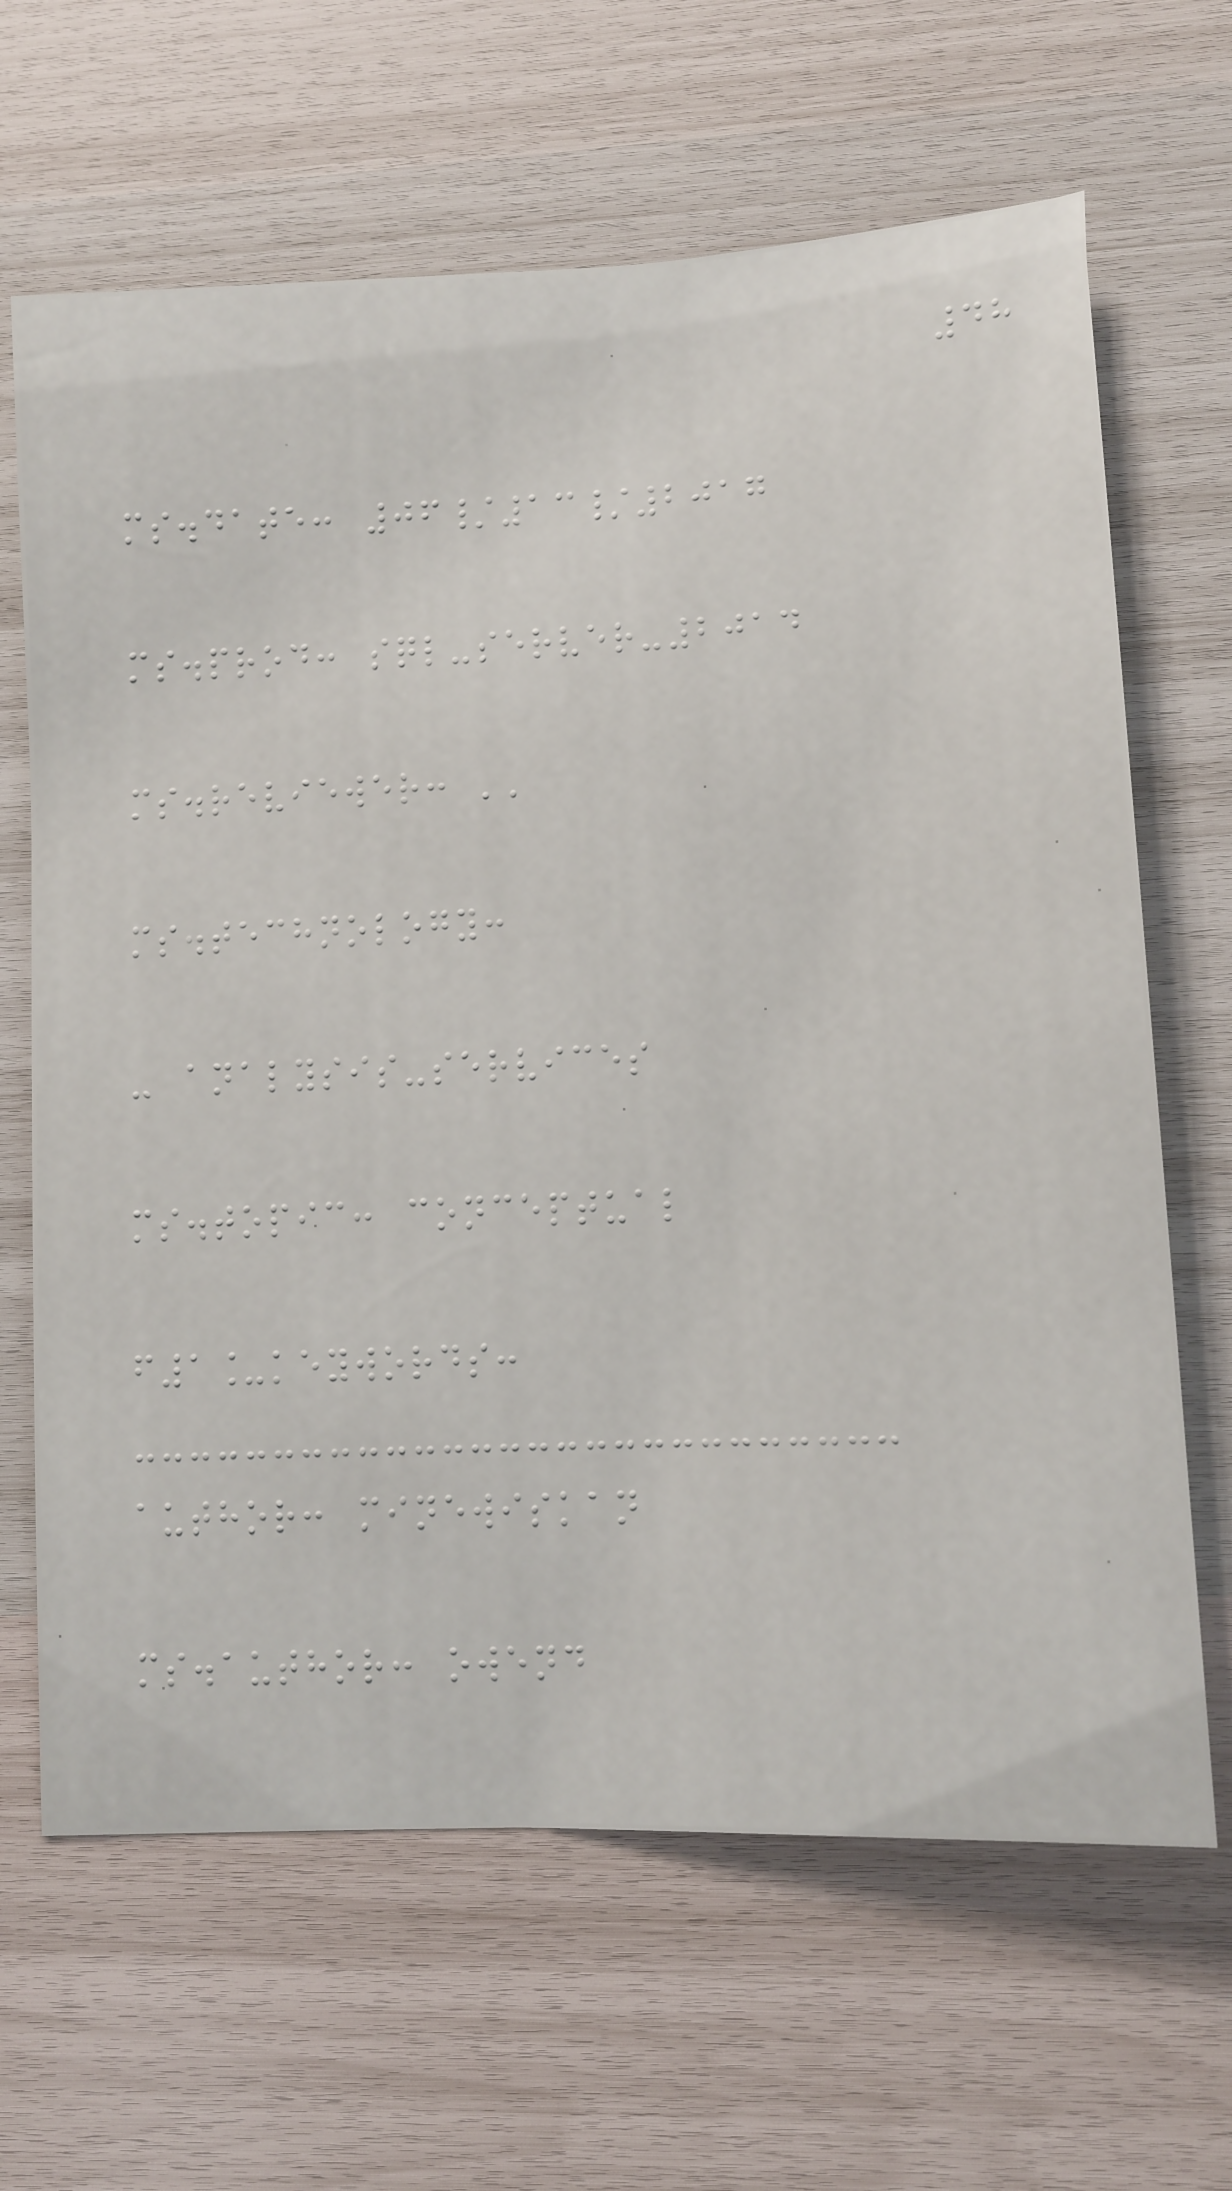48
ms.date: 06/13/2017
ms.prod: sql-server-2014
ms.reviewer: ''
ms.technology:
- analysis-services
ms.topic: conceptual
f1_keywords:
author: minewiskan
ms.author: owend
